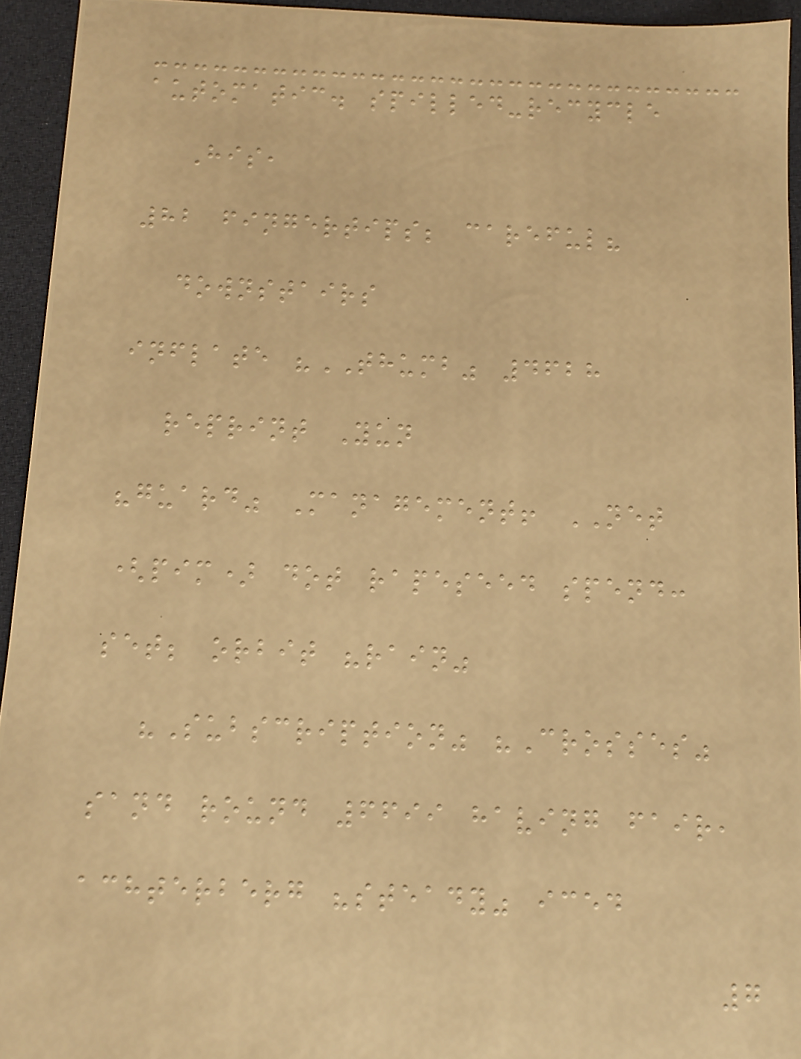automatic. spilled-recycle
His,
82 fingertips; careful?
downstairs
inflate "THUMB" 4628
reprint Yun
"guard" Management! NET
(pim) dot rapeseed spend:
set; orbit "rain"
"Subscription" "Crosses"
sand round 6699 having fair,
achterberg "steady" iced
7
